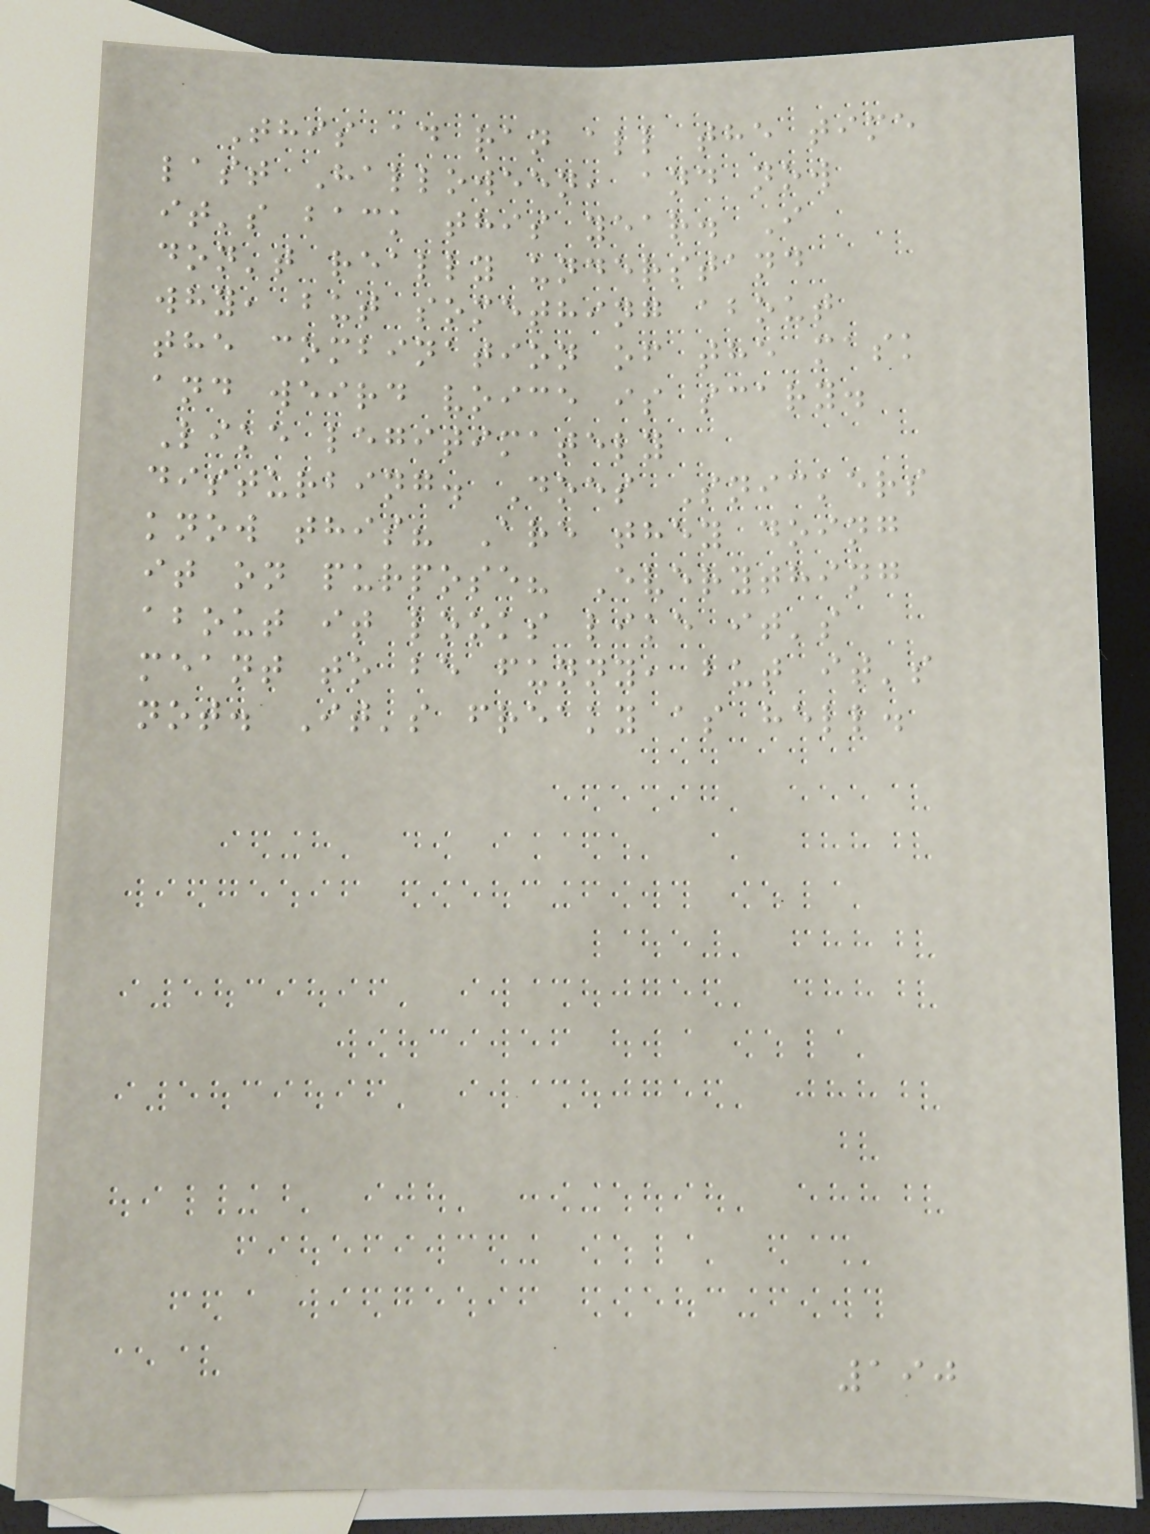This ad ran all the time
last Halloween, and now
it's back this year. I
don't really understand
why, but something about
the combination of the mask
and weird voice is scary.
Like legitimately
disturbing. Does Snickers
know this? Are they doing
it on purpose? Everything
about it looks like it's
meant to be funny, but it's
not. It's freaky as hell.
190
